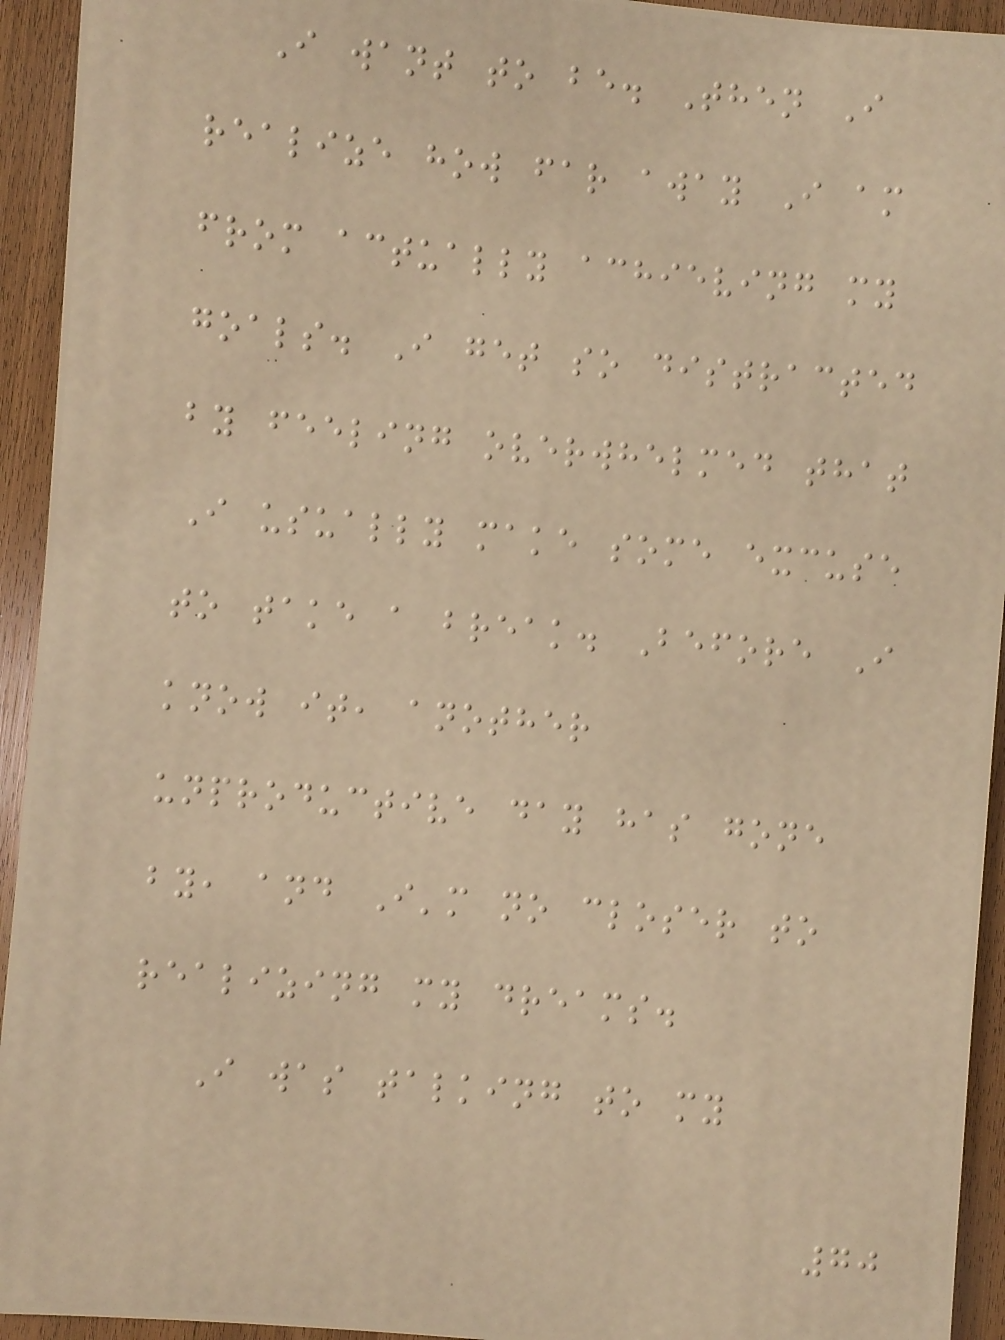I want to be. Then I
realize how far away I am
from actually achieving my
goals. I get so distracted
by feeling overwhelmed that
I usually make some excuse
to take a break. Before I
know it, another
unproductive day has gone
by, and I'm no closer to
realizing my dreams.
I was talking to my
70
